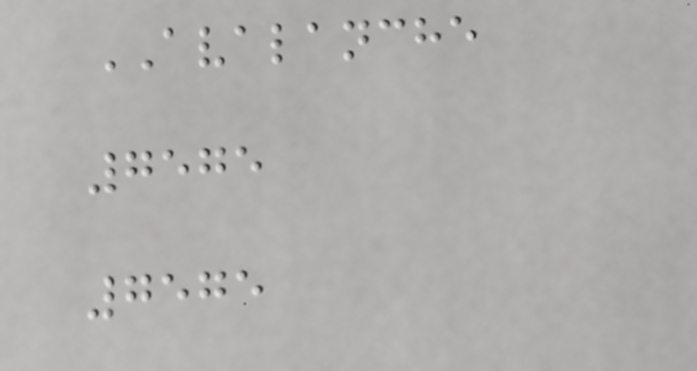AVALANCHE
7575
7575
